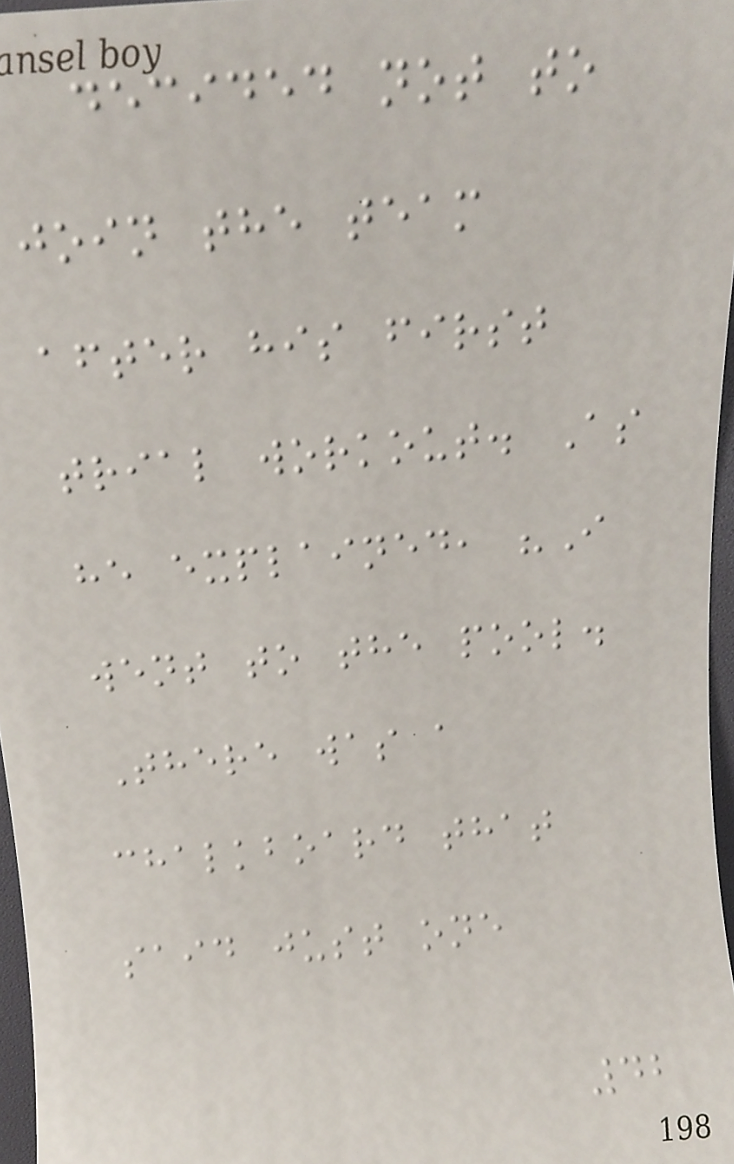decided not to
join the team
after his first
trial workout. As
he explained, "I
went to the pool.
There was a
chalkboard that
said just one
42
